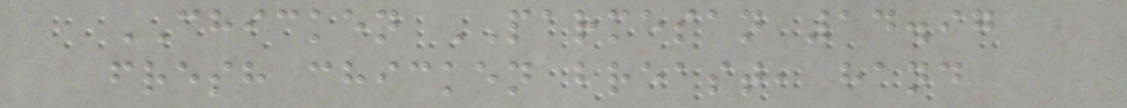CHICKEN PARMESAN 14.97
fresh chicken breast, hand
